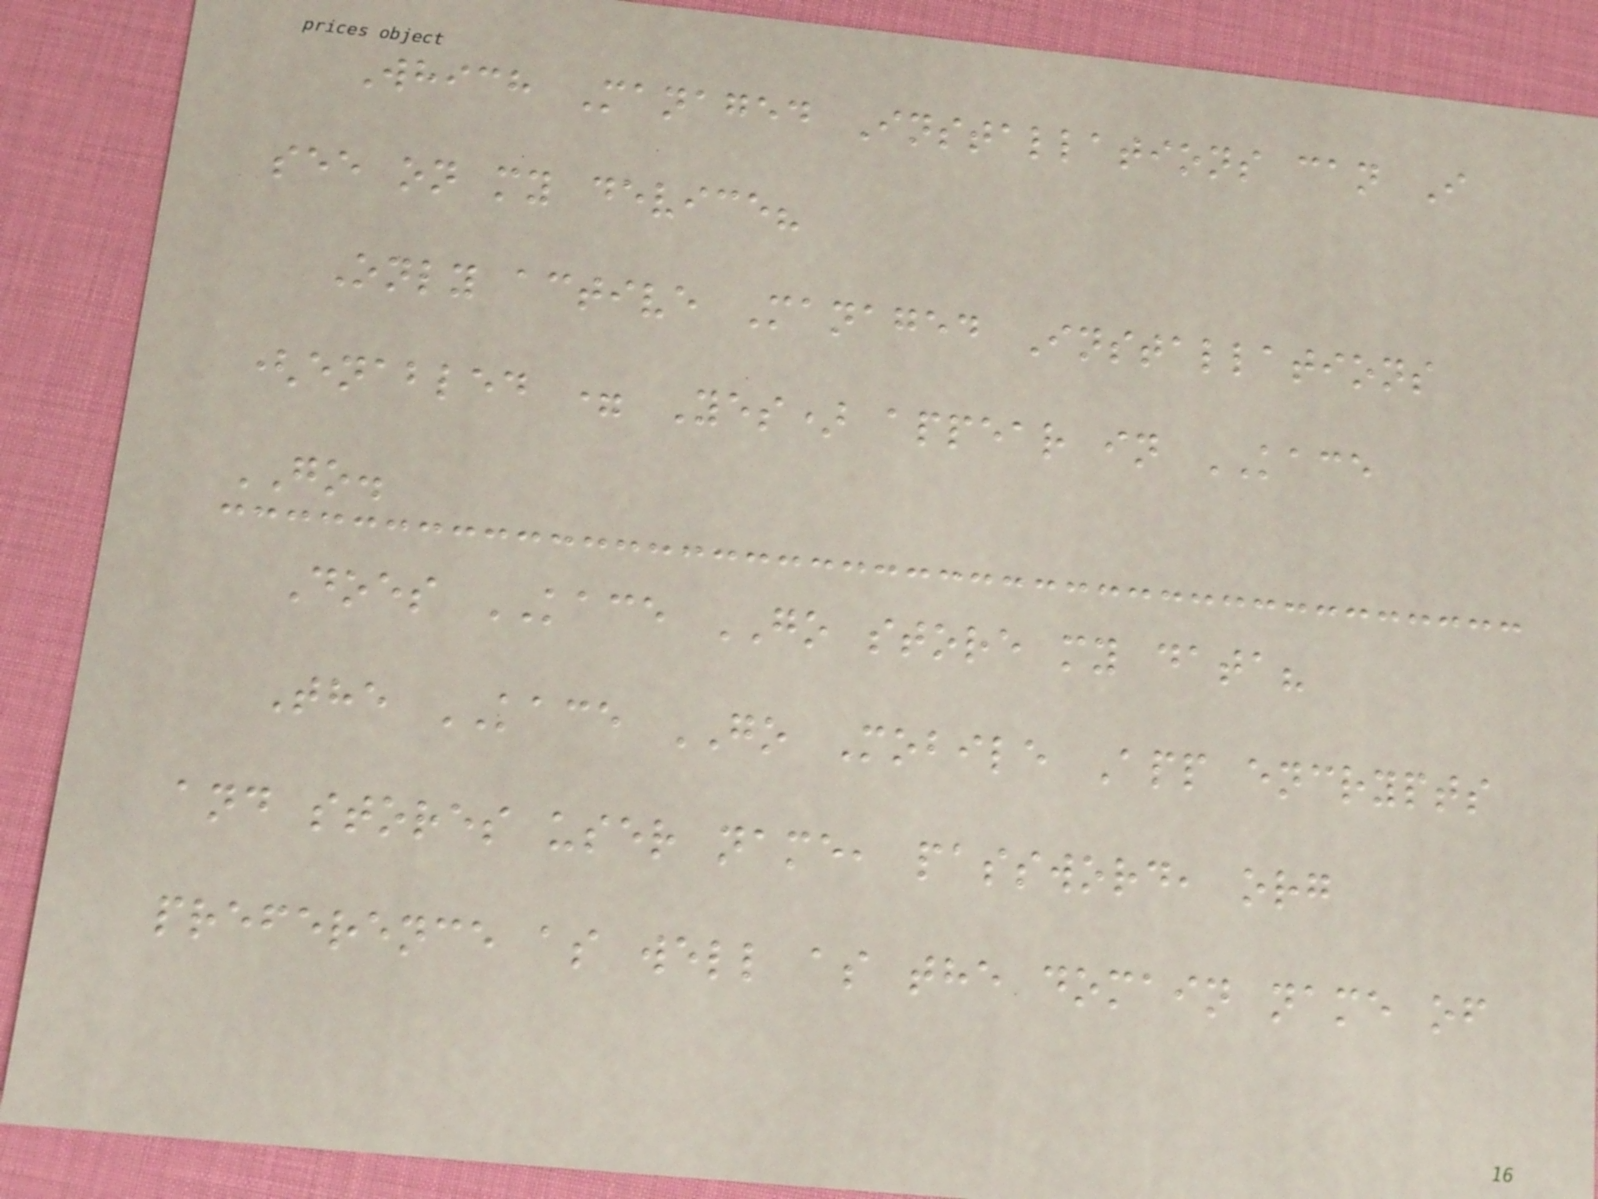Which Managed Installations can I
see on my device?
Only active Managed Installations
(enabled = Yes) appear in KACE
GO.
Does KACE GO store my data?
The KACE GO Mobile App encrypts
and stores user name, password, org
preference as well as the domain name of
